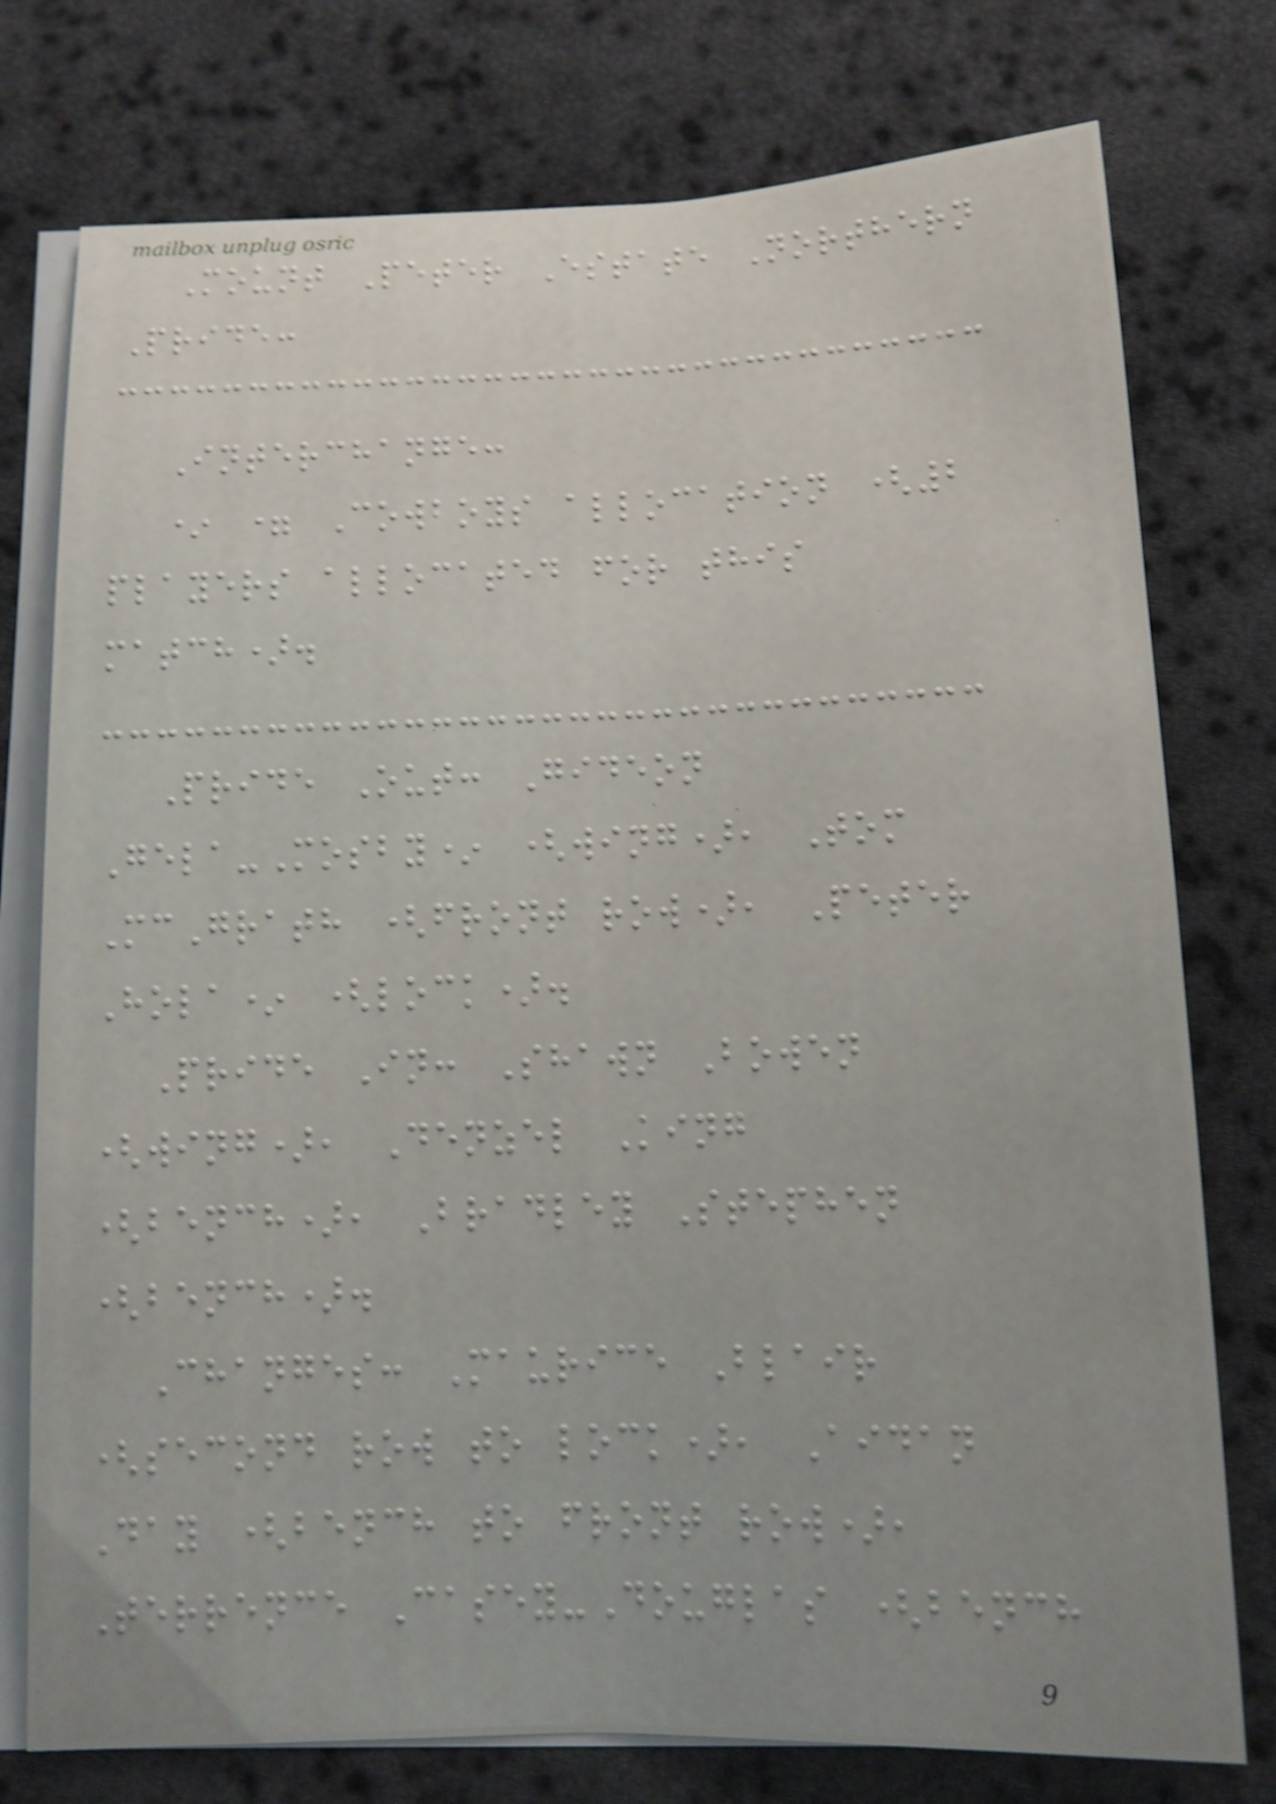Mount Peter Estate Northern
Pride:
Interchange:
* = Cowboys allocation (2
players allocated for this
match).
Pride Out: Gideon
Gela-Mosby* (wing), Tom
McGrath (front row), Peter
Hola* (lock).
Pride In: Shawn Bowen
(wing), Denzel King
(bench), Bradley Stephen
(bench).
Changes: Maurice Blair
(second row to lock), Aidan
Day (bench to front row),
Terrence Casey-Douglas (bench
